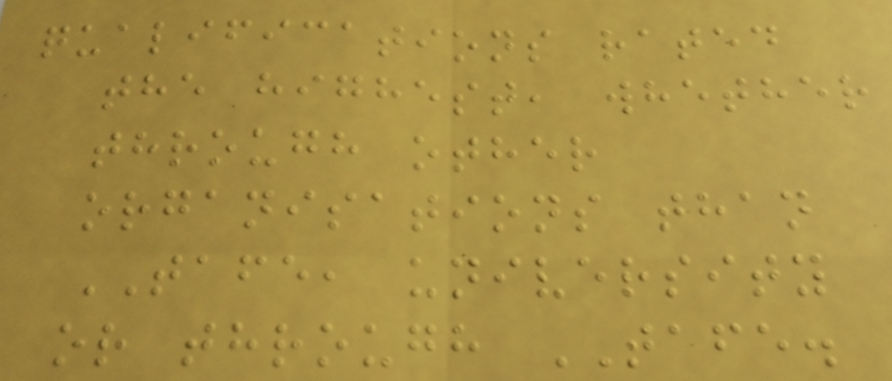qualifications rated
the highest, whether
through other
organisations than
TAFE, university
or through TAFE.
